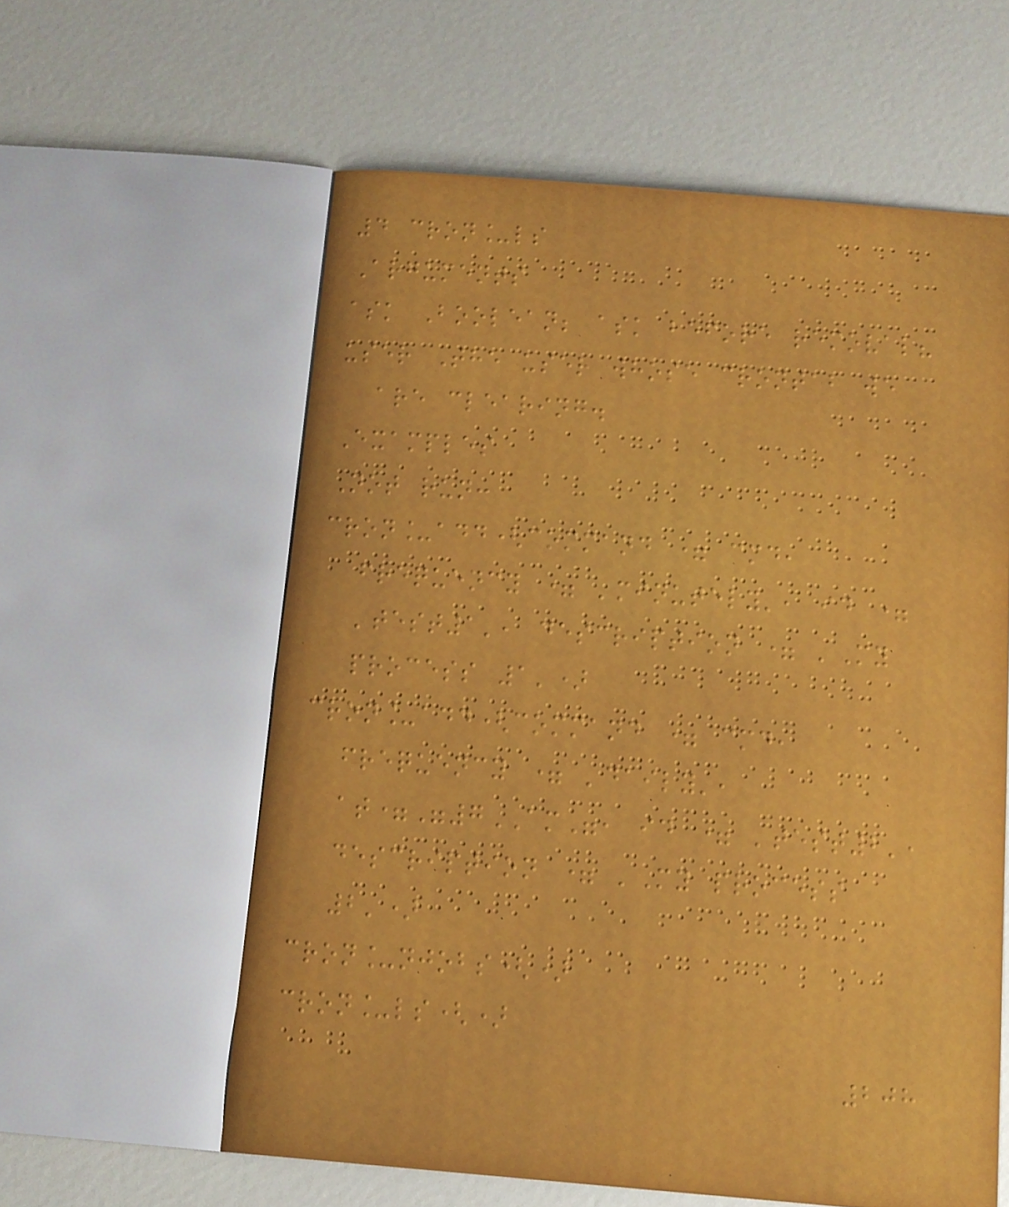4 cron_ls
Arguments
ask Boolean; ask before removal?
user The user whose crontab we
are clearing.
Examples
Not run:
cron_add(command = cmd,
frequency = 'minutely', id =
'test1', description = 'My
process 1')
cron_add(command = cmd,
frequency = 'daily',
at="7AM", id = 'test2',
description = 'My process
2')
cron_njobs()
cron_ls()
208
